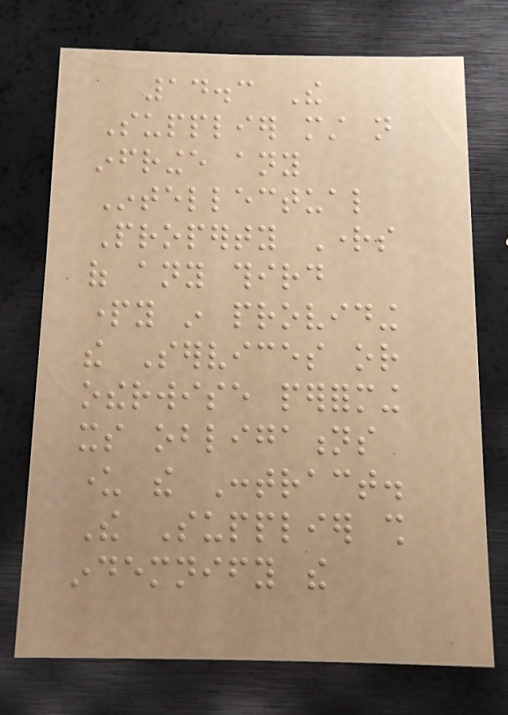14.3 The
Supplier must not
infringe any
Intellectual
Property Rights
of any third
party in providing
the Services or
otherwise performing
its obligations
under the Contract.
The Supplier shall
indemnify the
